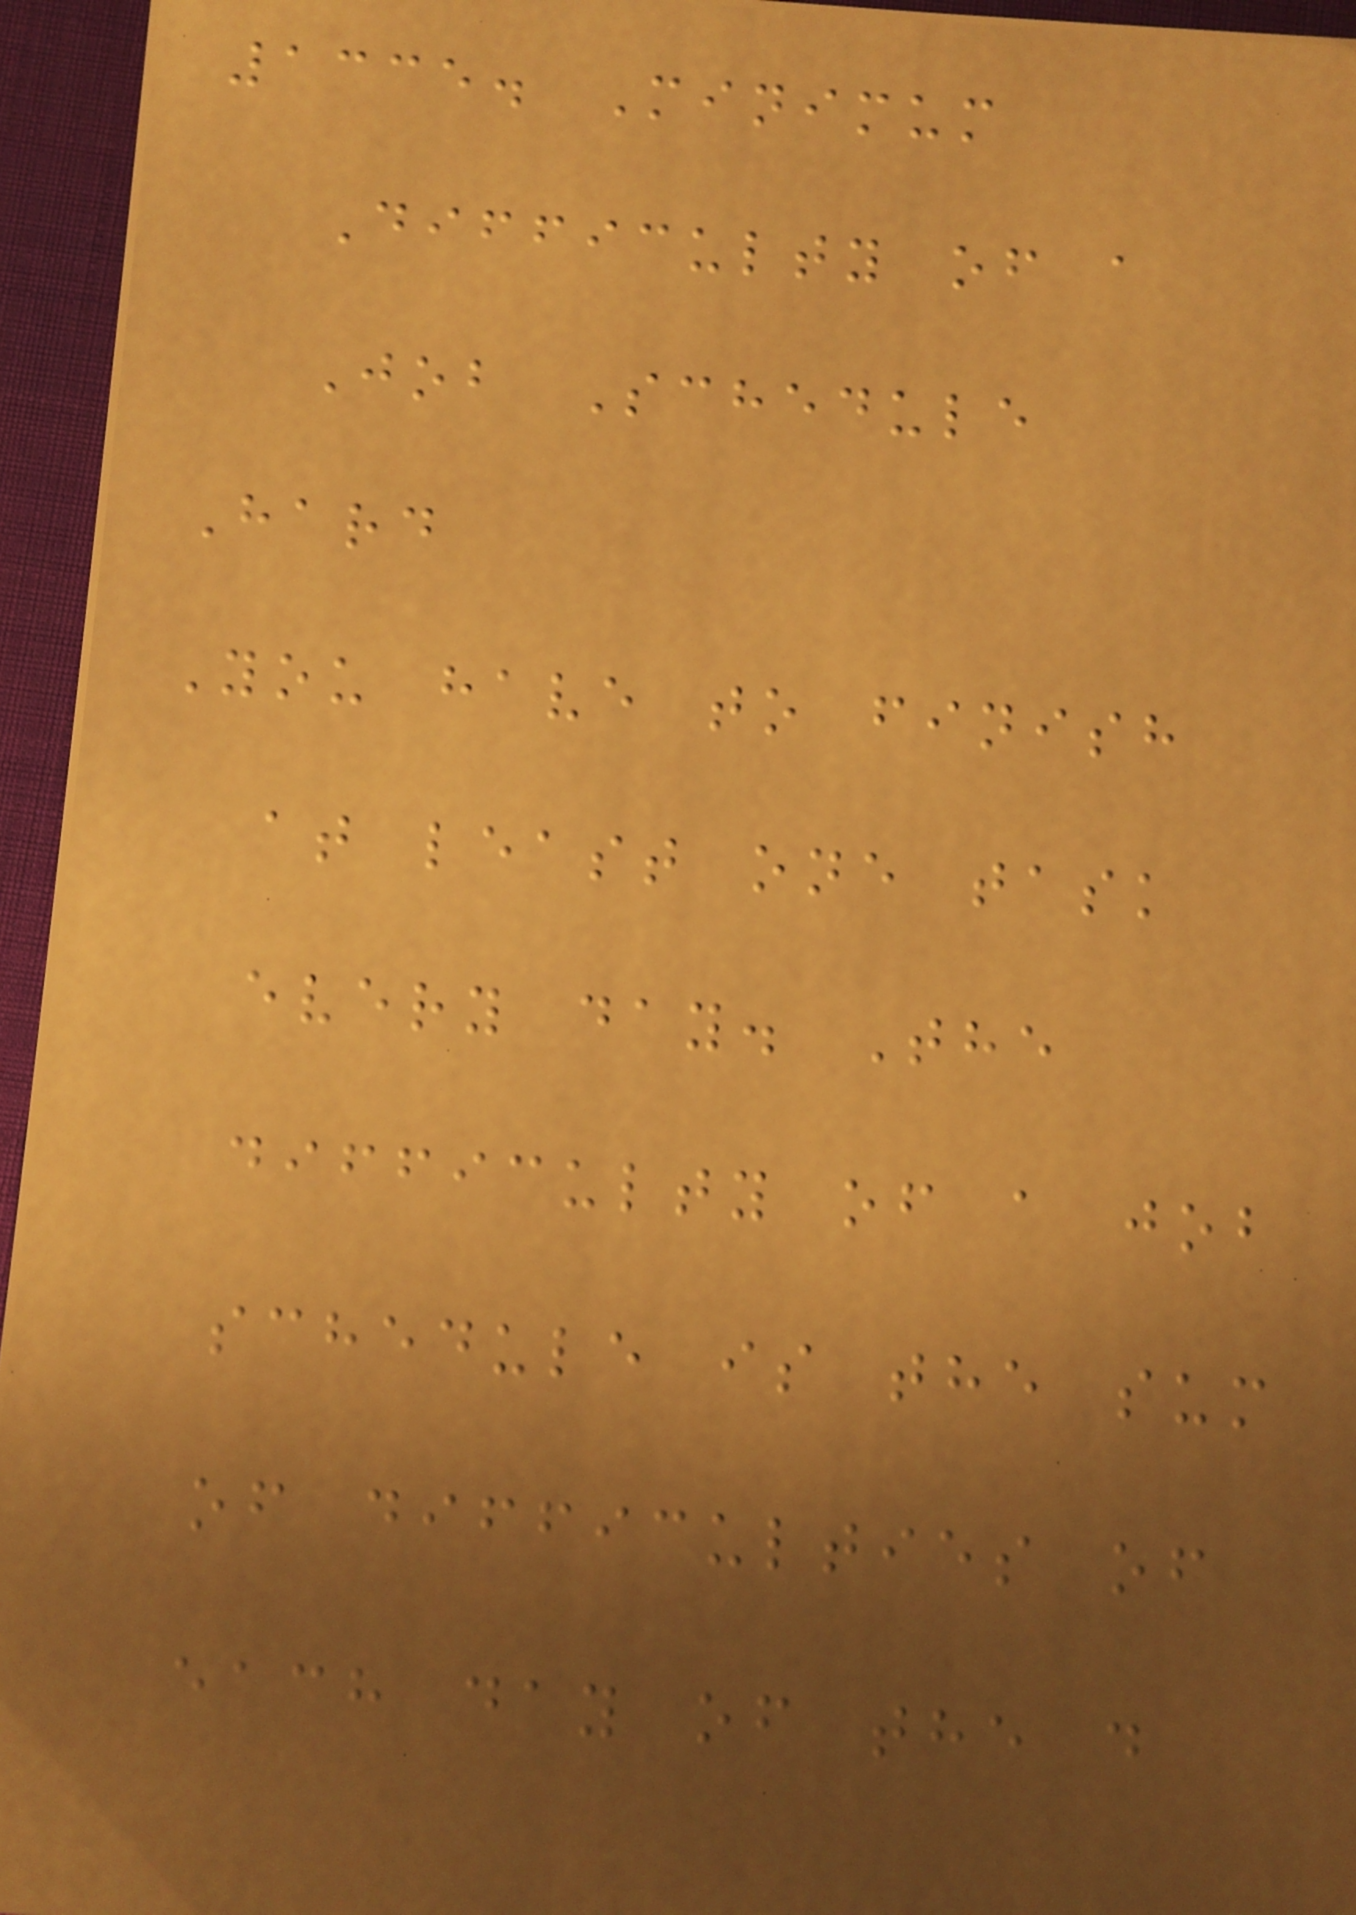1335. Minimum
Difficulty of a
Job Schedule
Hard
You have to finish
at least one task
every day. The
difficulty of a job
schedule is the sum
of difficulties of
each day of the d
